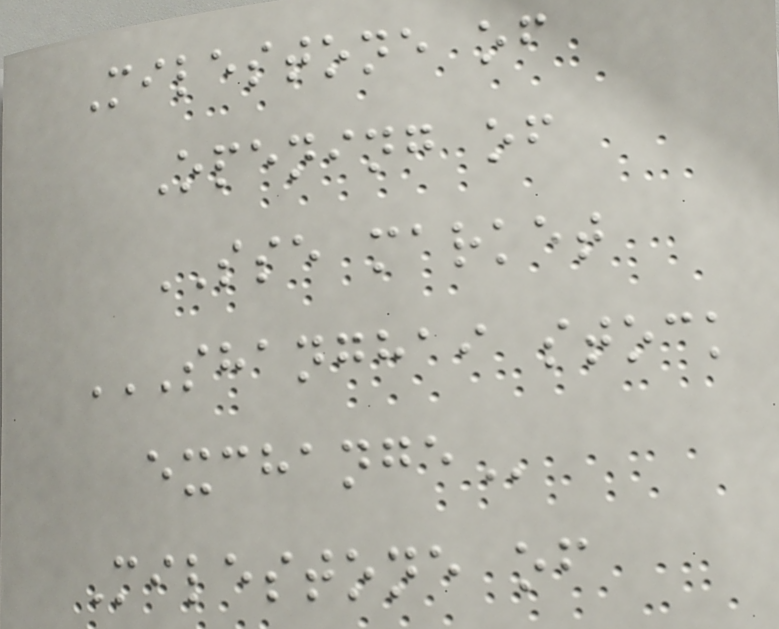Milestone of
Opening of
SSE market
SHANGHAI STOCK
EXCHANGE
Milestone of
